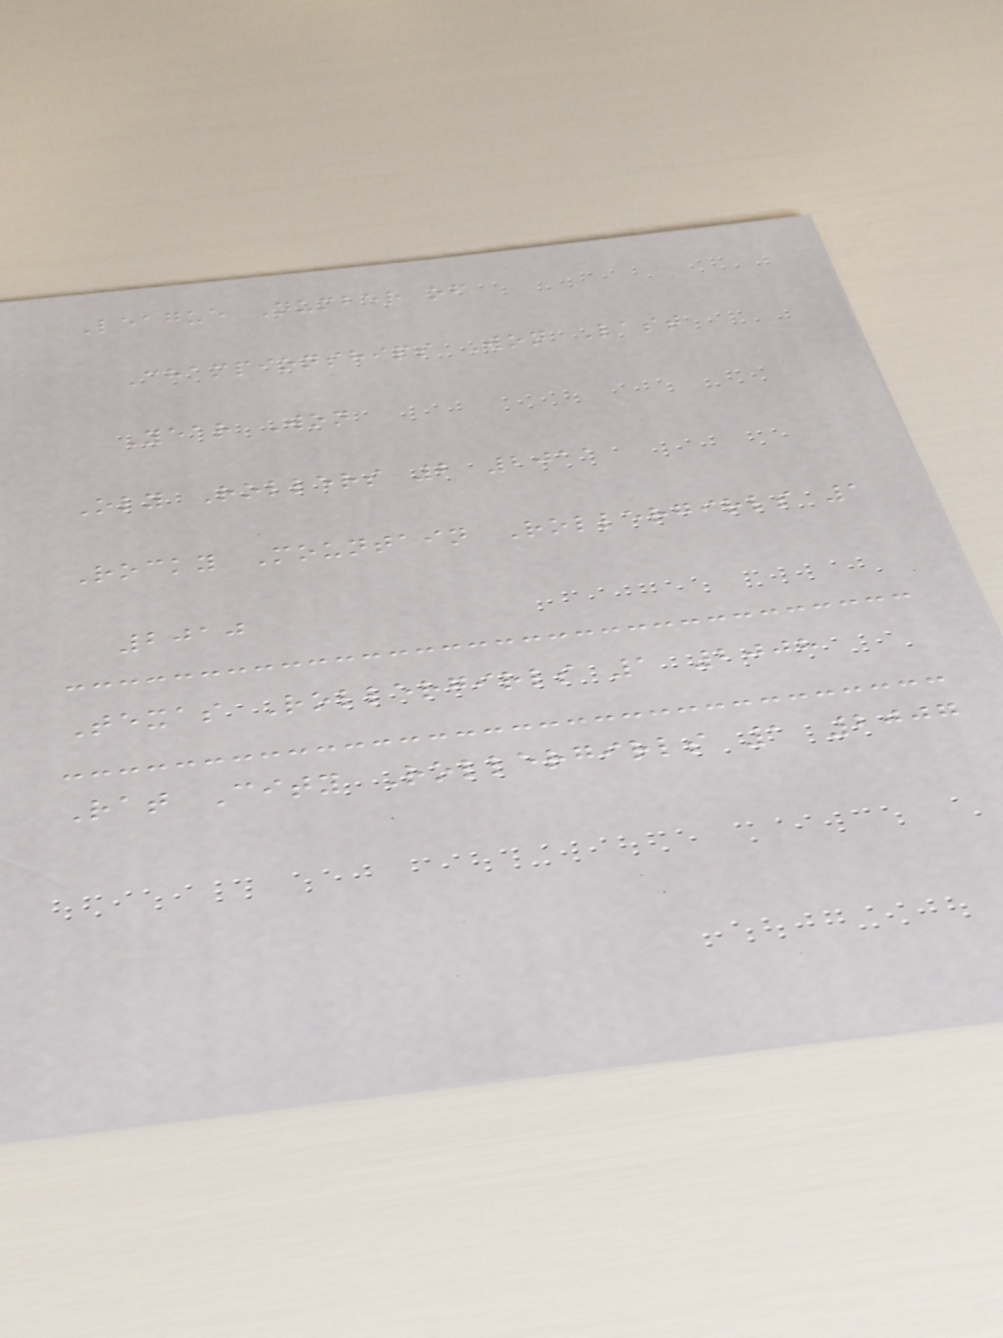League Number of
Championships Won Last
Year Won
Oly Rollers 2 2011
Rocky Mountain Rollergirls 1
2010
Texas Rollergirls 1 2008
Rat City Rollergirls 1 2007
